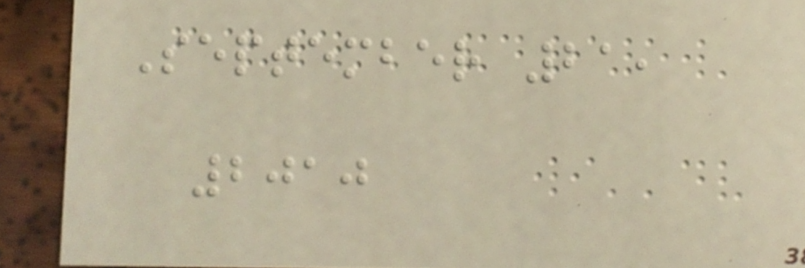September 21,
2010
